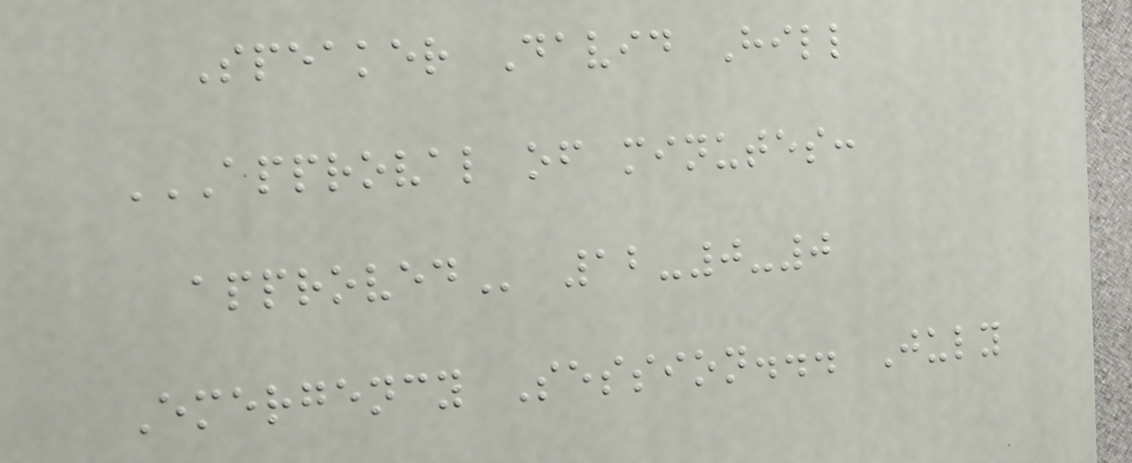Speaker David Hill
APPROVAL OF MINUTES:
APPROVED 12-0-0
Emergency Session... July
